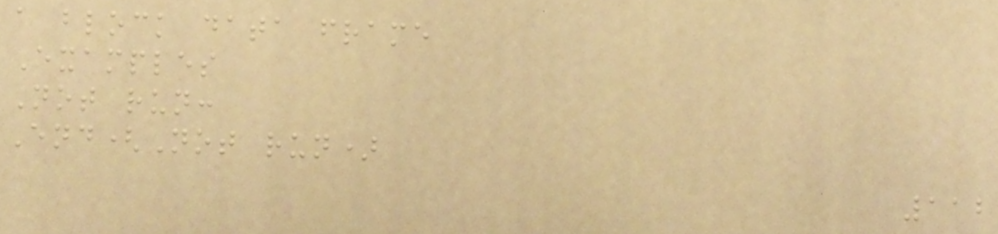a block data frame
Examples
Not run:
End(Not run)
112
